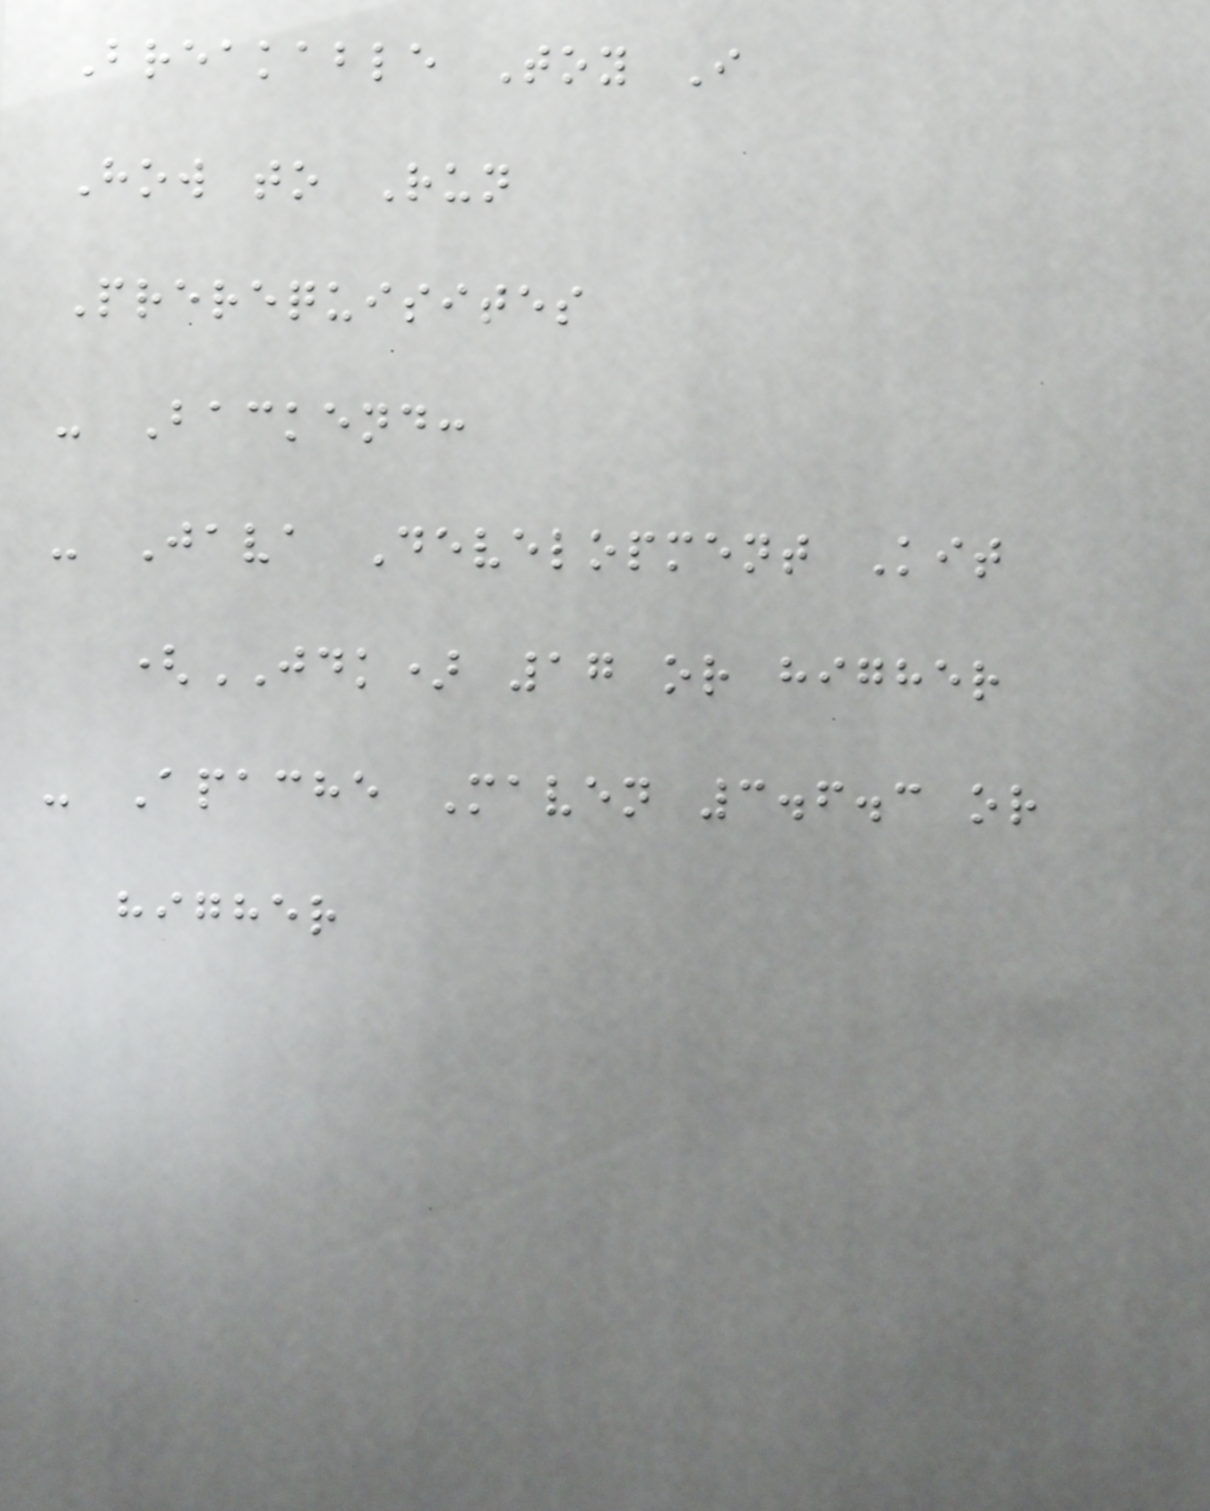Breakable Toy I
How to Run
Prerequisites
- Backend:
- Java Development Kit
(JDK) 17 or higher
- Apache Maven 3.6.3 or
higher
